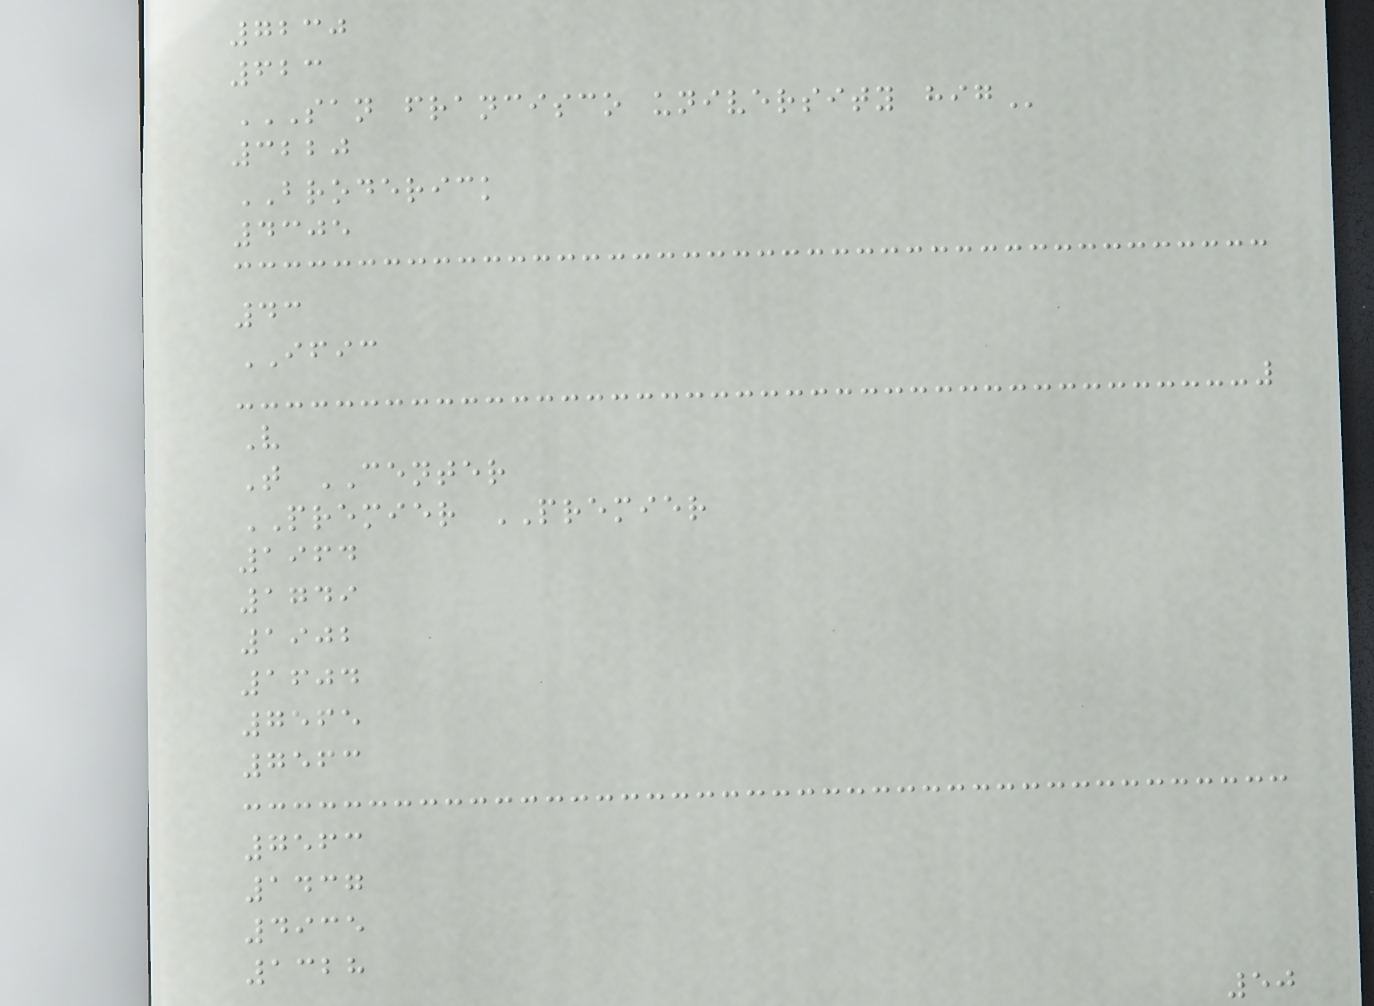7230
623
SAN FRANCISCO UNIVERSITY HIG
3220
BRODERICK
4305
43
IFIC
V
T CENTER
PREMIER PREMIER
1964
1749
1902
1604
7565
7563
7563
1437
4935
1328
50
